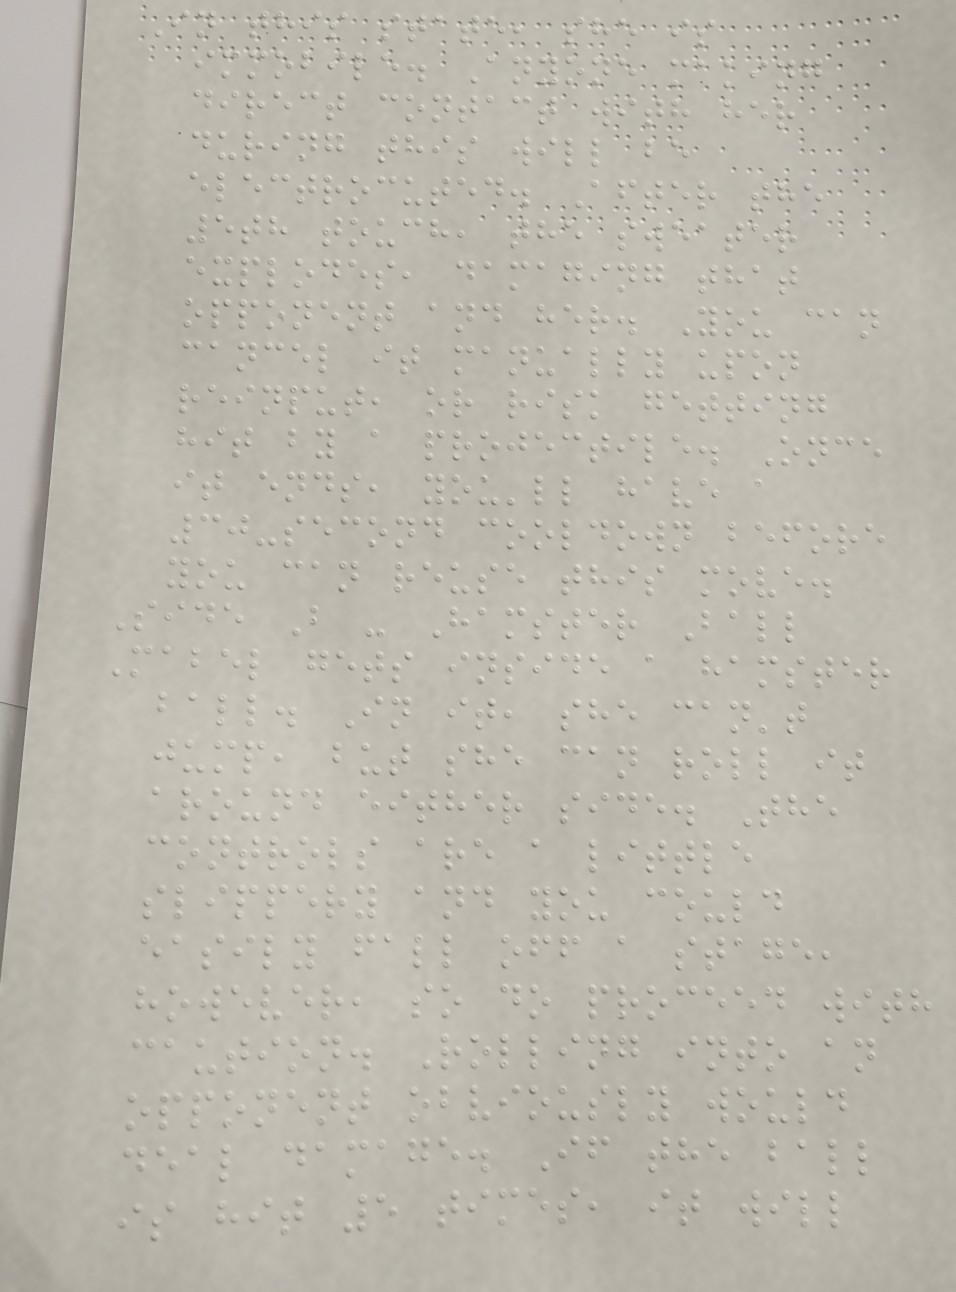In this state, she is
immobile. Anyone making
direct contact with her
during this will be
electrocuted. After the
5th touch, the sweater
explodes, damaging that
opponent and her. You can
cancel it manually upon
reinput, or risk getting
hit by a projectile. Once
it ends, you'll have a
30-second cooldown before
you can reuse this move.
Side B - Hamster Ball
Mabel gets inside a hamster
ball. In it, she can't
jump, but she can roll it
around either side. The
controls are a little
slippery and you could
easily fall off a stage,
however, so do proceed with
caution. Rolling into an
opponent obviously would
deal damage. If the ball
is hit 5 times, it will
